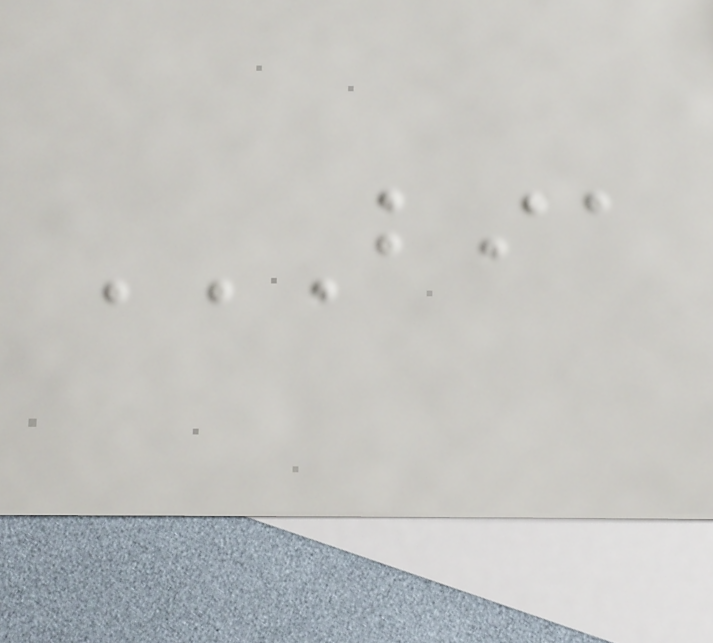BIA
